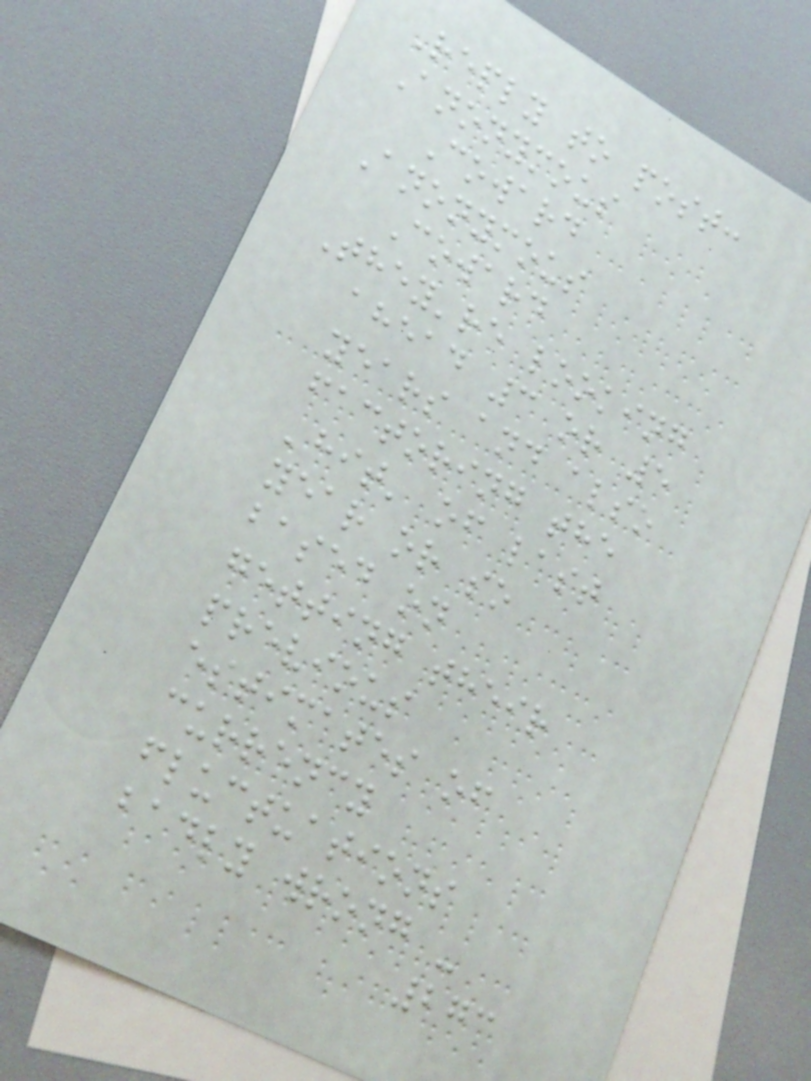Reply to post:
Anonymous
Coward
Anonymous
Coward
They're looking
ahead 3 or 5
years and also
factoring the
'hit' of last
year or so
based on
getting their
previous
estimates of
currency
fluctuations
badly wrong -
273
